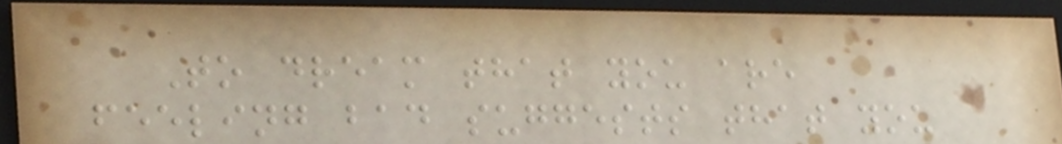To dream that you are
feeling bad suggests that you
